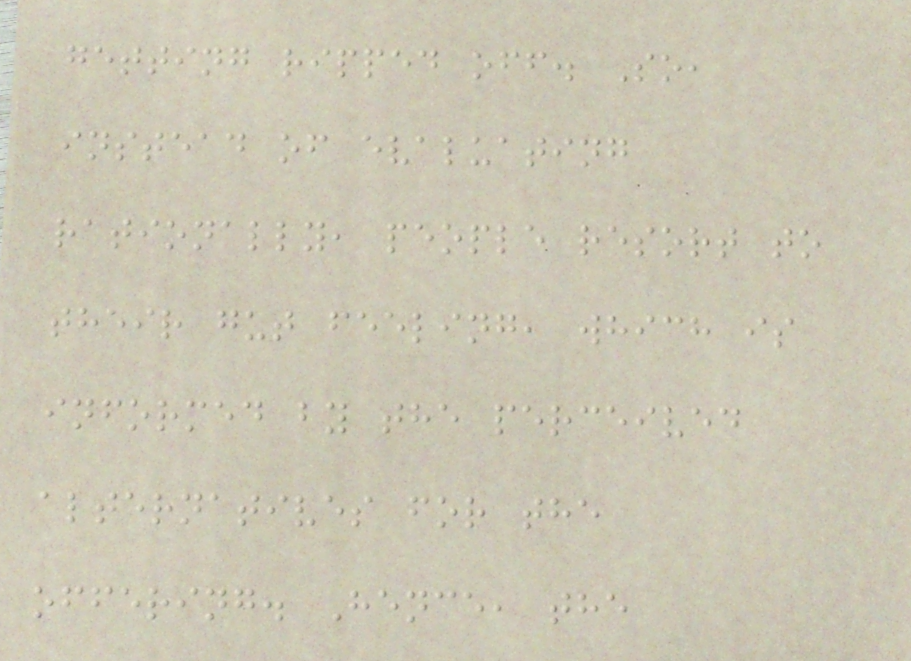getting ripped off. So,
instead of evaluating
rationally, people resort to
their gut feeling, which is
informed by the perceived
alternatives for the
offering. Hence, the
